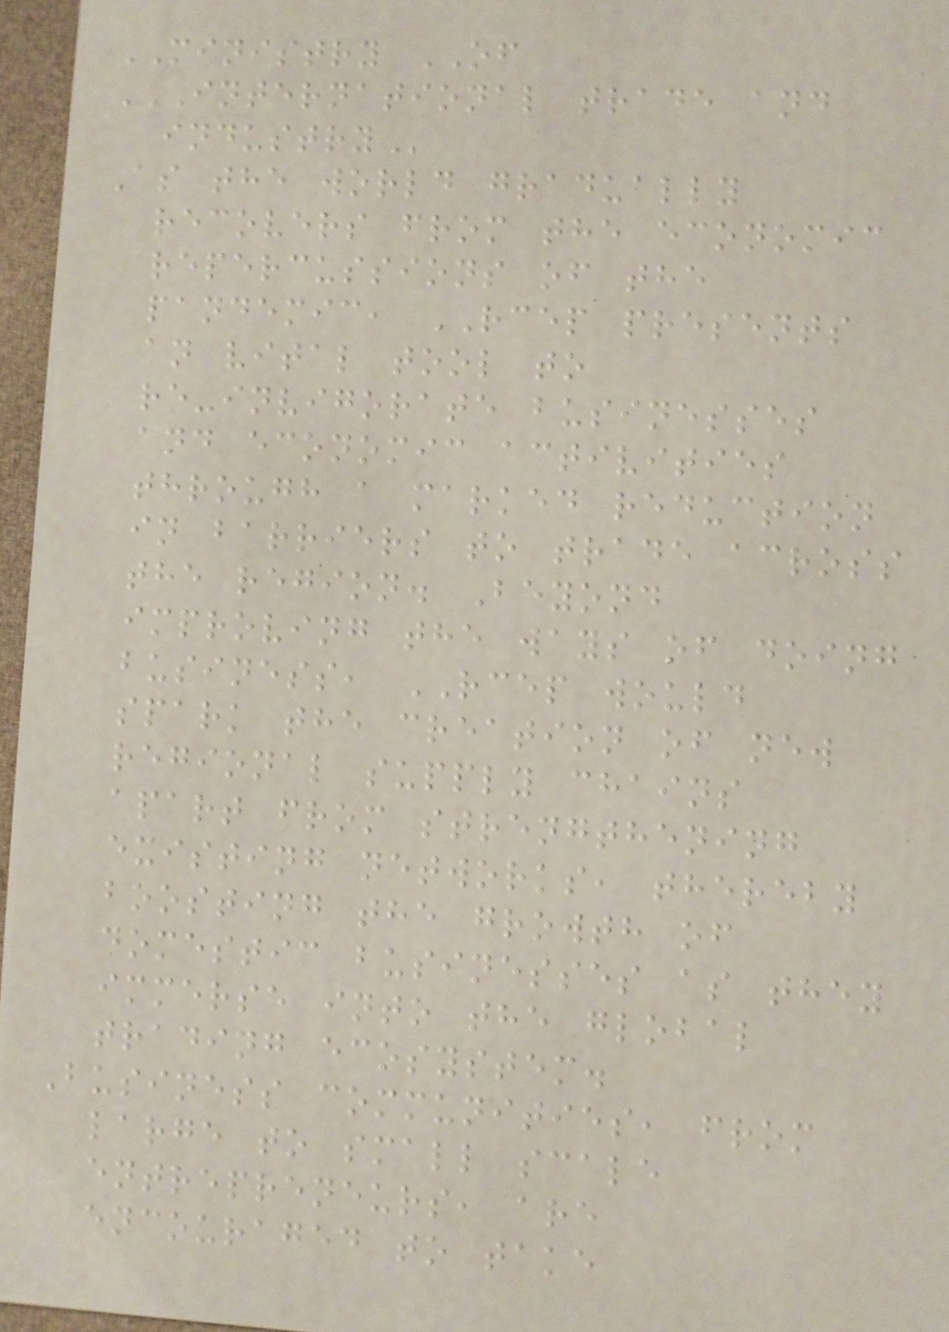MINISTRY OF
INTERNATIONAL TRADE AND
INDUSTRY
As the world gradually
recovers from the economic
repercussions of the
pandemic, RCEP presents
an vital tool to
re-invigorate businesses
and economic activities
through a marked reduction
in barriers to trade across
the region. Beyond
improving the ways of doing
business, RCEP would
spark the creation of new
regional supply chains
apart from strengthening
existing networks, thereby
boosting the growth of
domestic businesses as they
immerse into the global
trading ecosystem.
Business communities, from
large to small scale
entrepreneurs, are
encouraged to take
